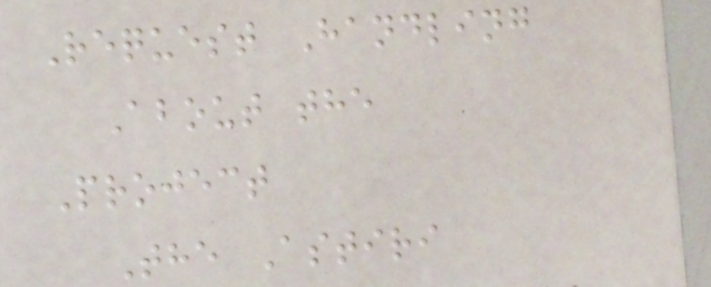Request Handling
About the
Project
The Astiri
